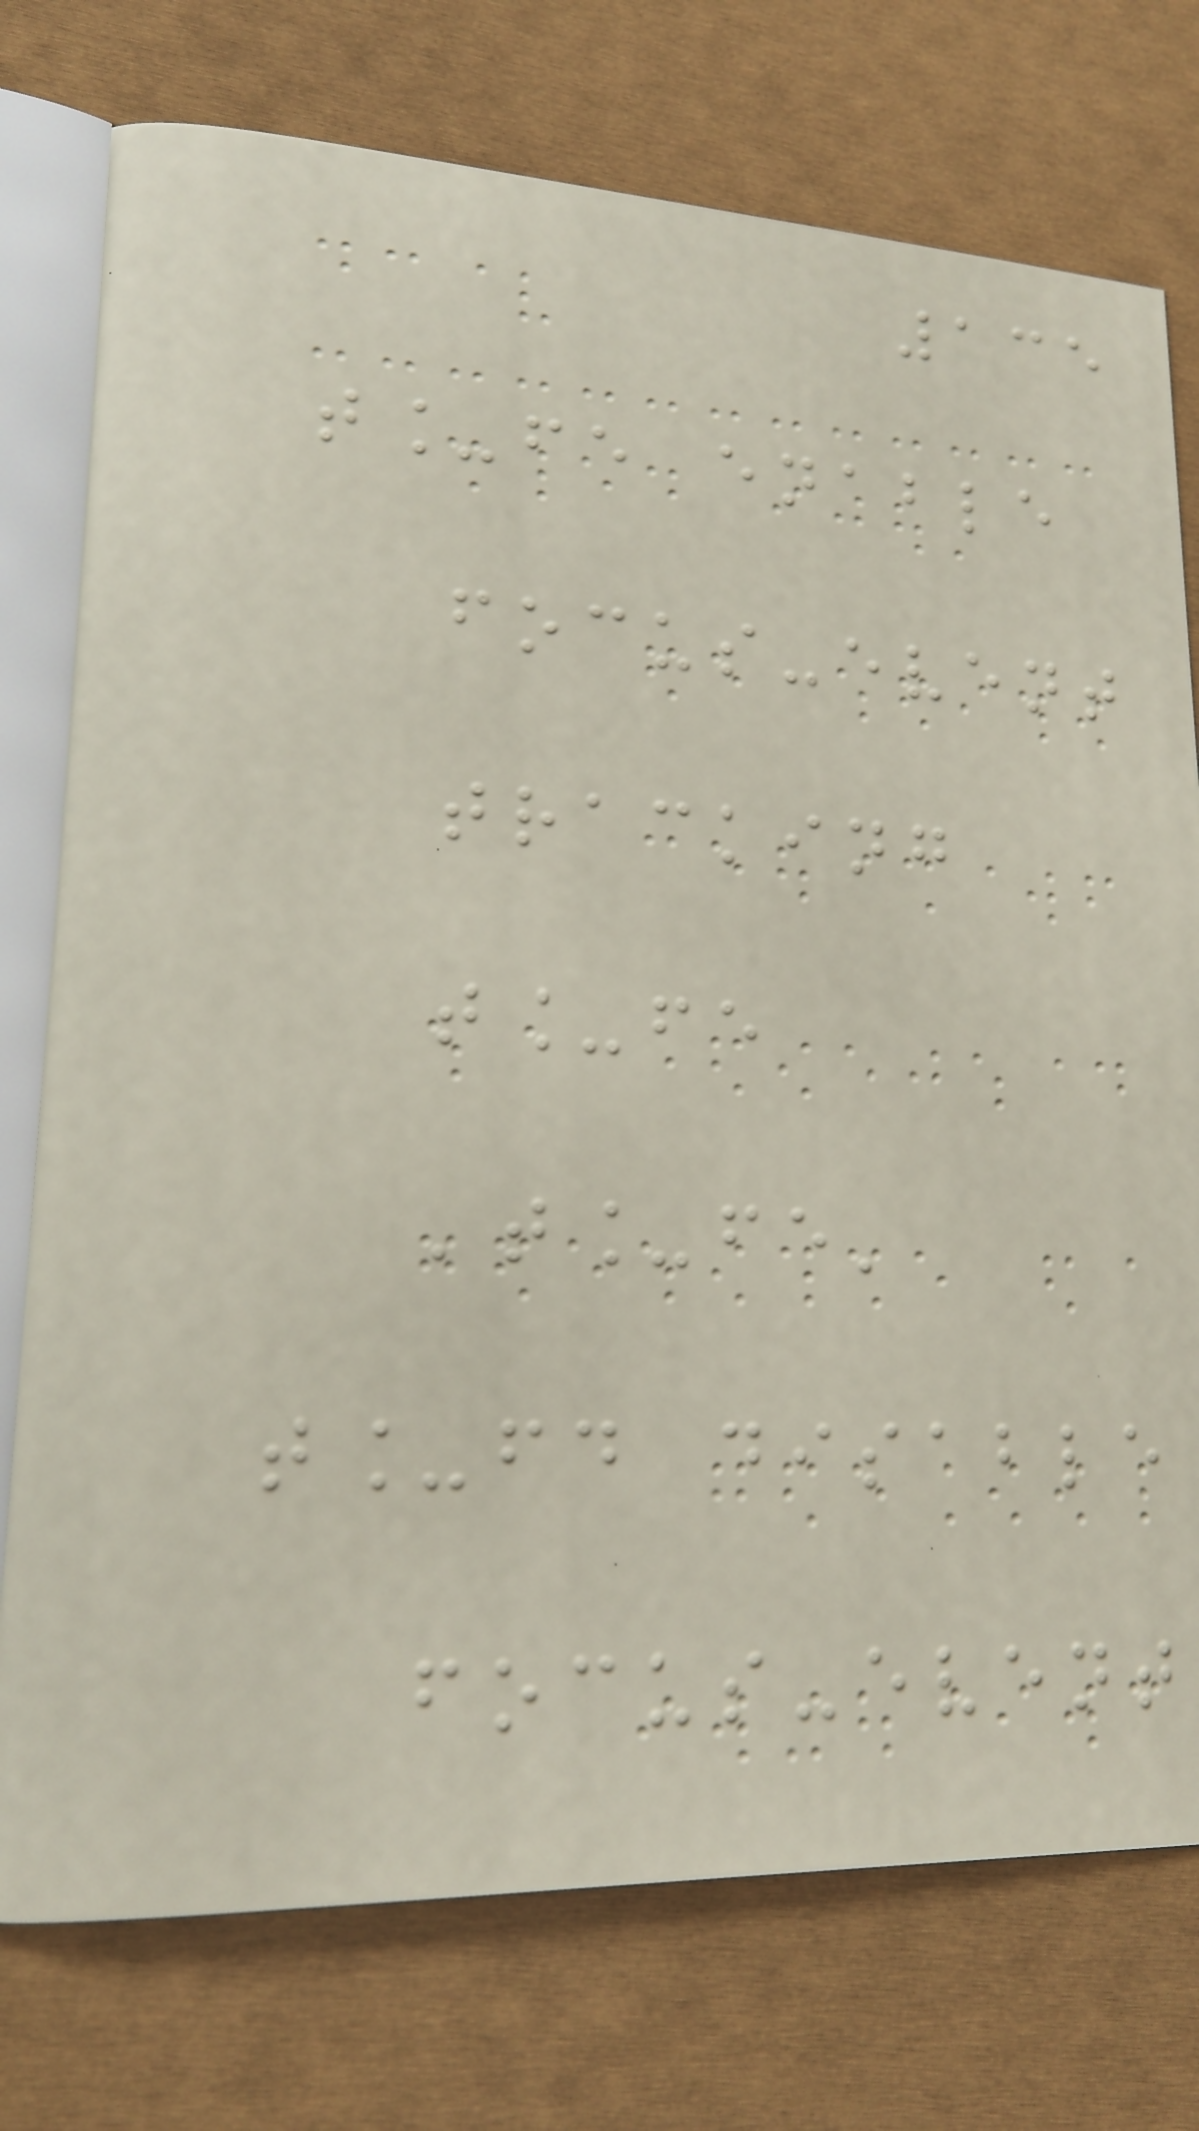135
t_fe enable
focus-event
tracking
t_fe
't_fe'
t_fd disable
focus-event
